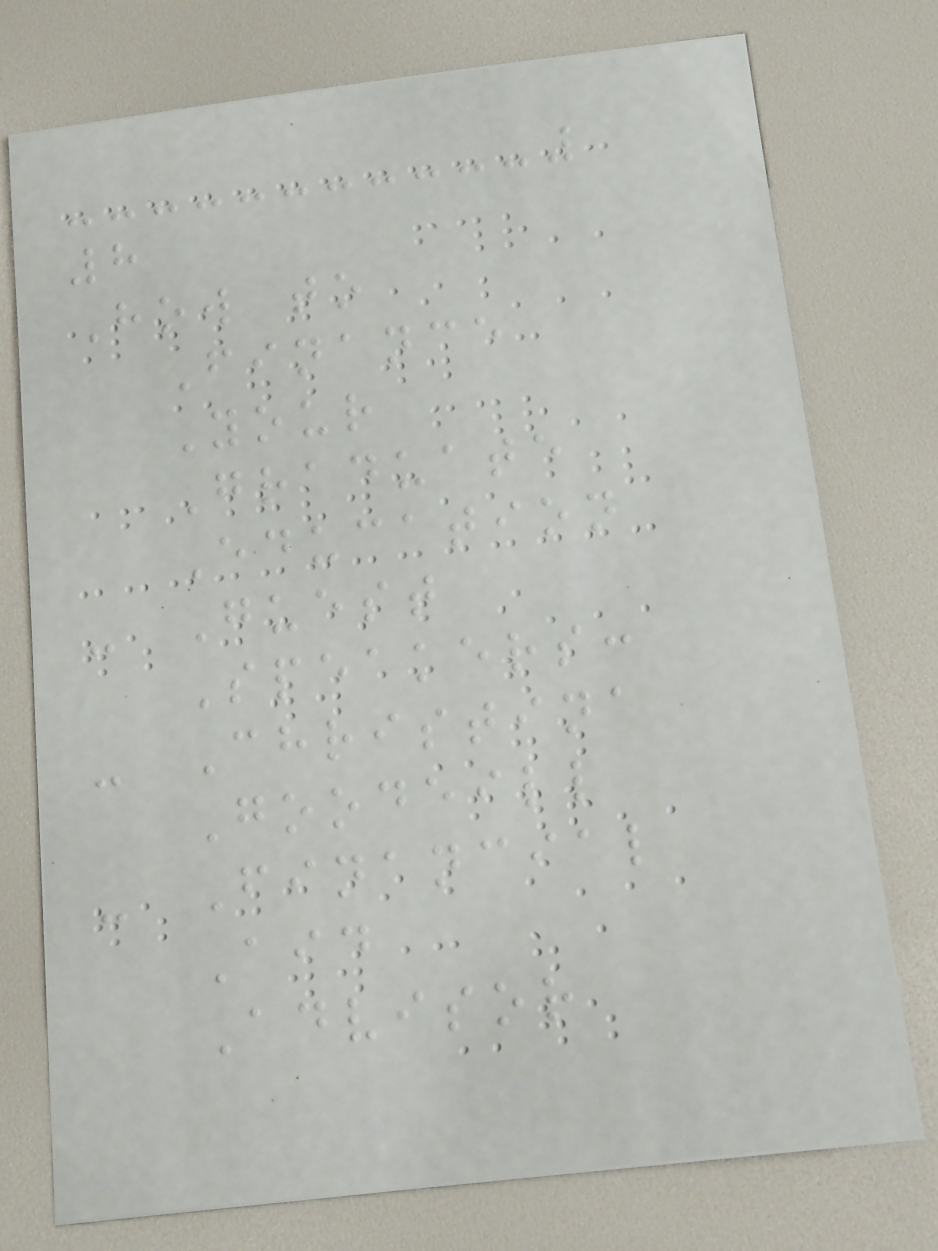8
How to
Finance
Your
Graduate
Education
- Guest
Speakers:
- Christina
Goodeill
- Financial
Aid
Advisor
